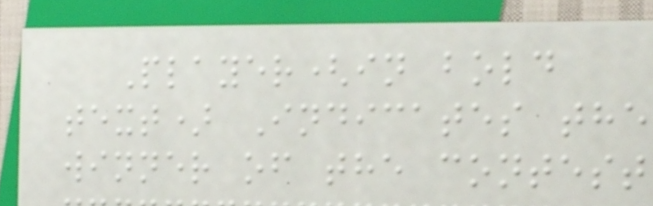Player(in bold
text) Indicates the
winner of the contest
